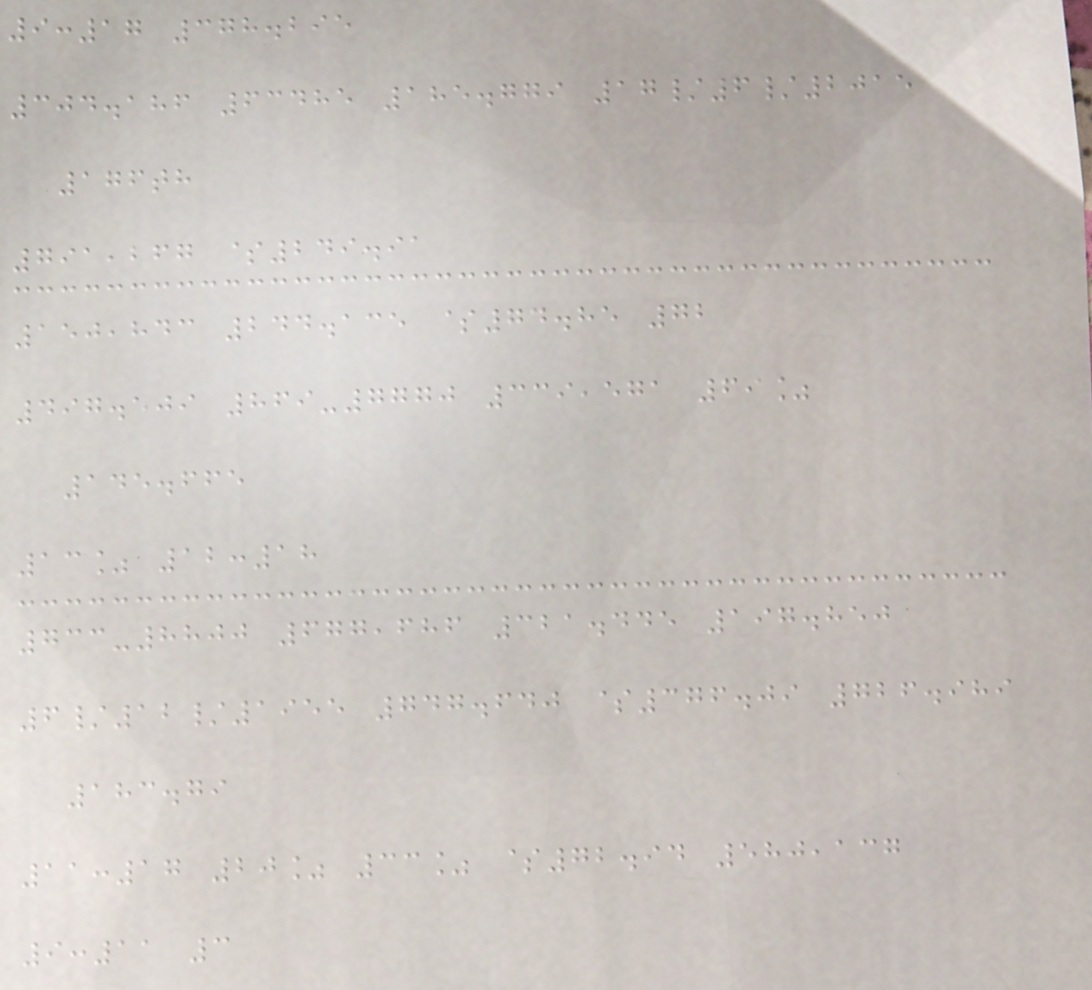9:17 378.295
304.186 63485 185.779 17/6/2015
176th
791,267 $249.91
150,843 244.135 $74.85 72
497.509 869-7770 339,571 69%
145.665
13% 12:18
733-8800 677,686 321.445 197.850
6/12/1955 747.640 $376.09 726.989
183.79
11:17 20% 33% $72.94 580,137
9:11 3
